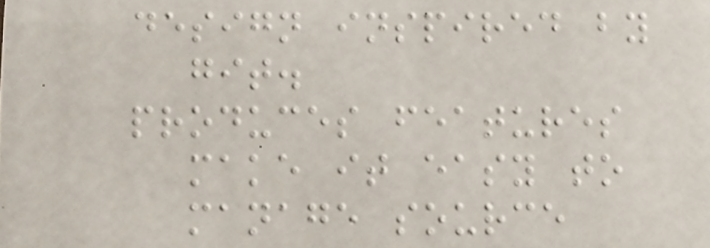design inspired by
git.
produces features
make it easy to
manage source
